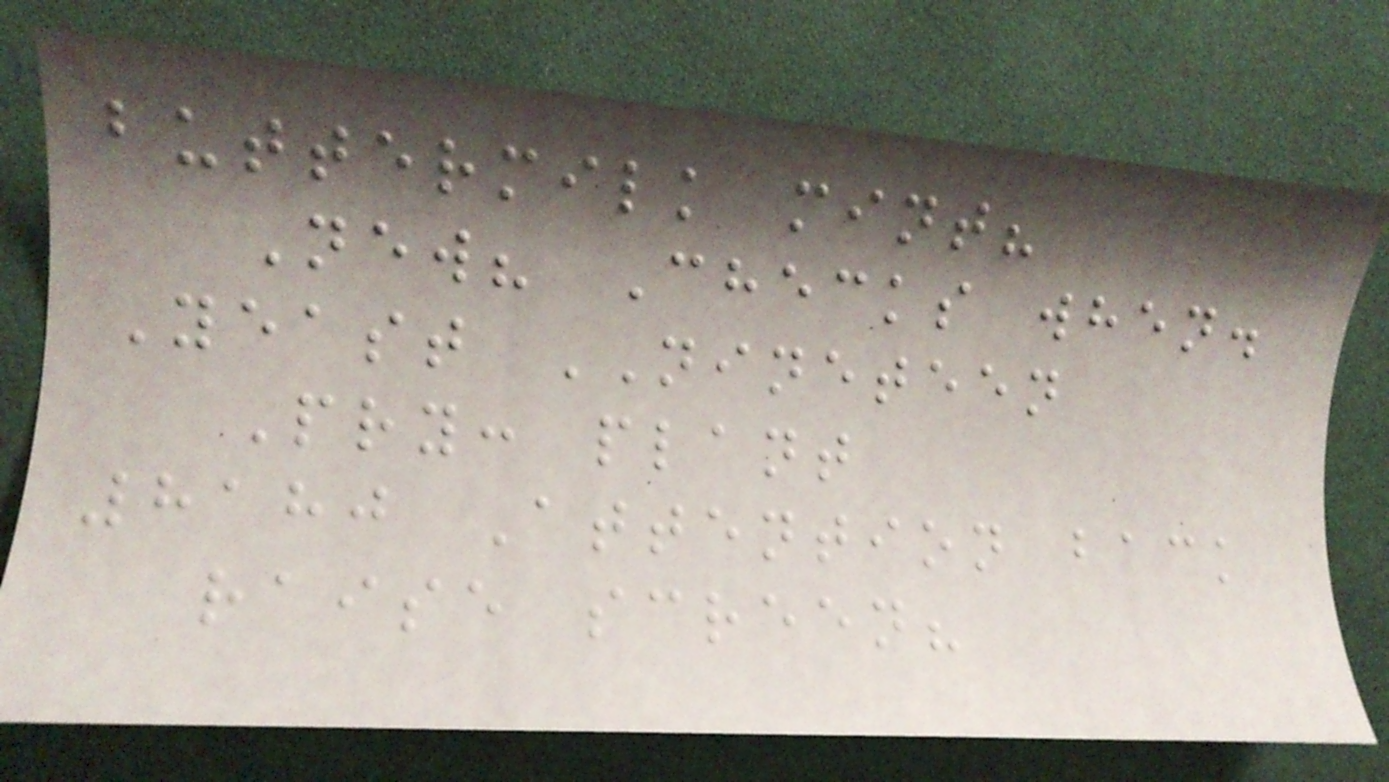buttermilk mint?
New? Checks when.
Yeast NINETEEN
Pry: plant
8180 Attention back
raise screen?
